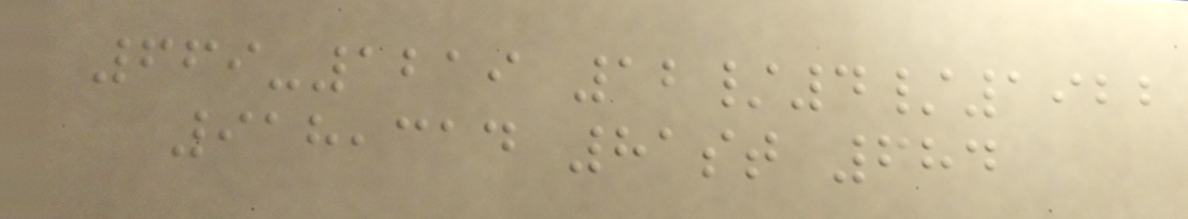669-1219 12/4/1922
918,314 81st 684
